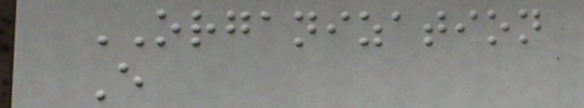ORGANIZATION
E
